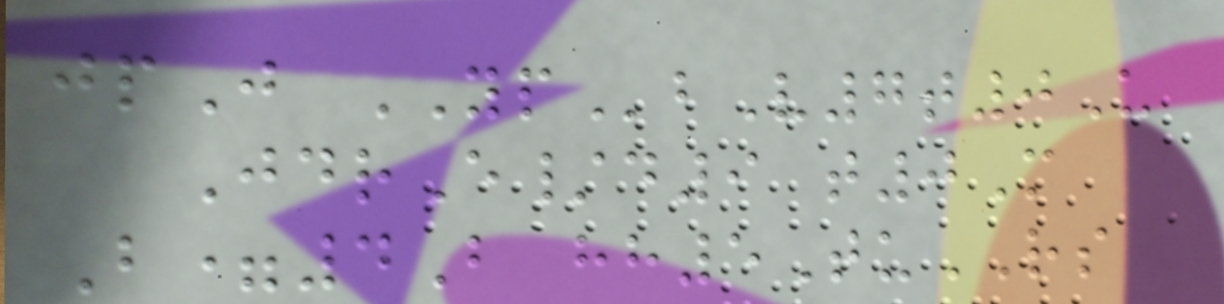jpJ YPbV7t0U
JdrE/d9 t0M
B=4B hh5TuRS
